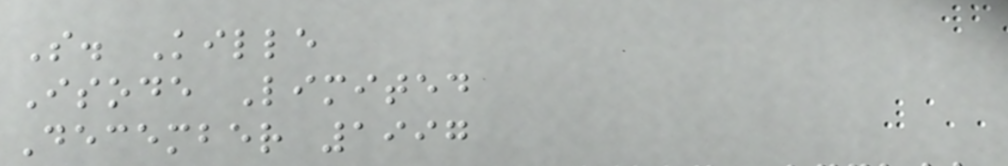S. Kille
Isode Limited
December 1997
